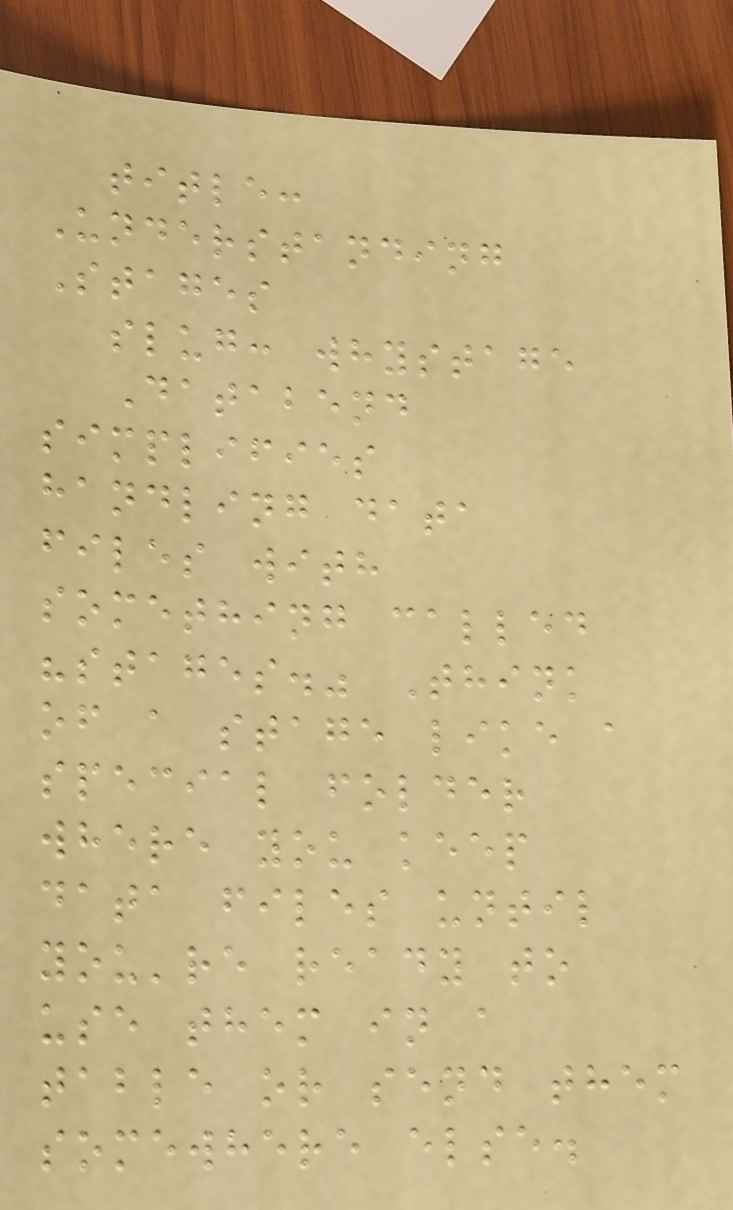title:
Understanding
Stages
slug: whystage
Databend
simplifies
handling data
files with
something called
"stages." Think
of a stage like a
special folder
where you keep
data files until
you're ready to
use them in a
table or send them
somewhere else.
